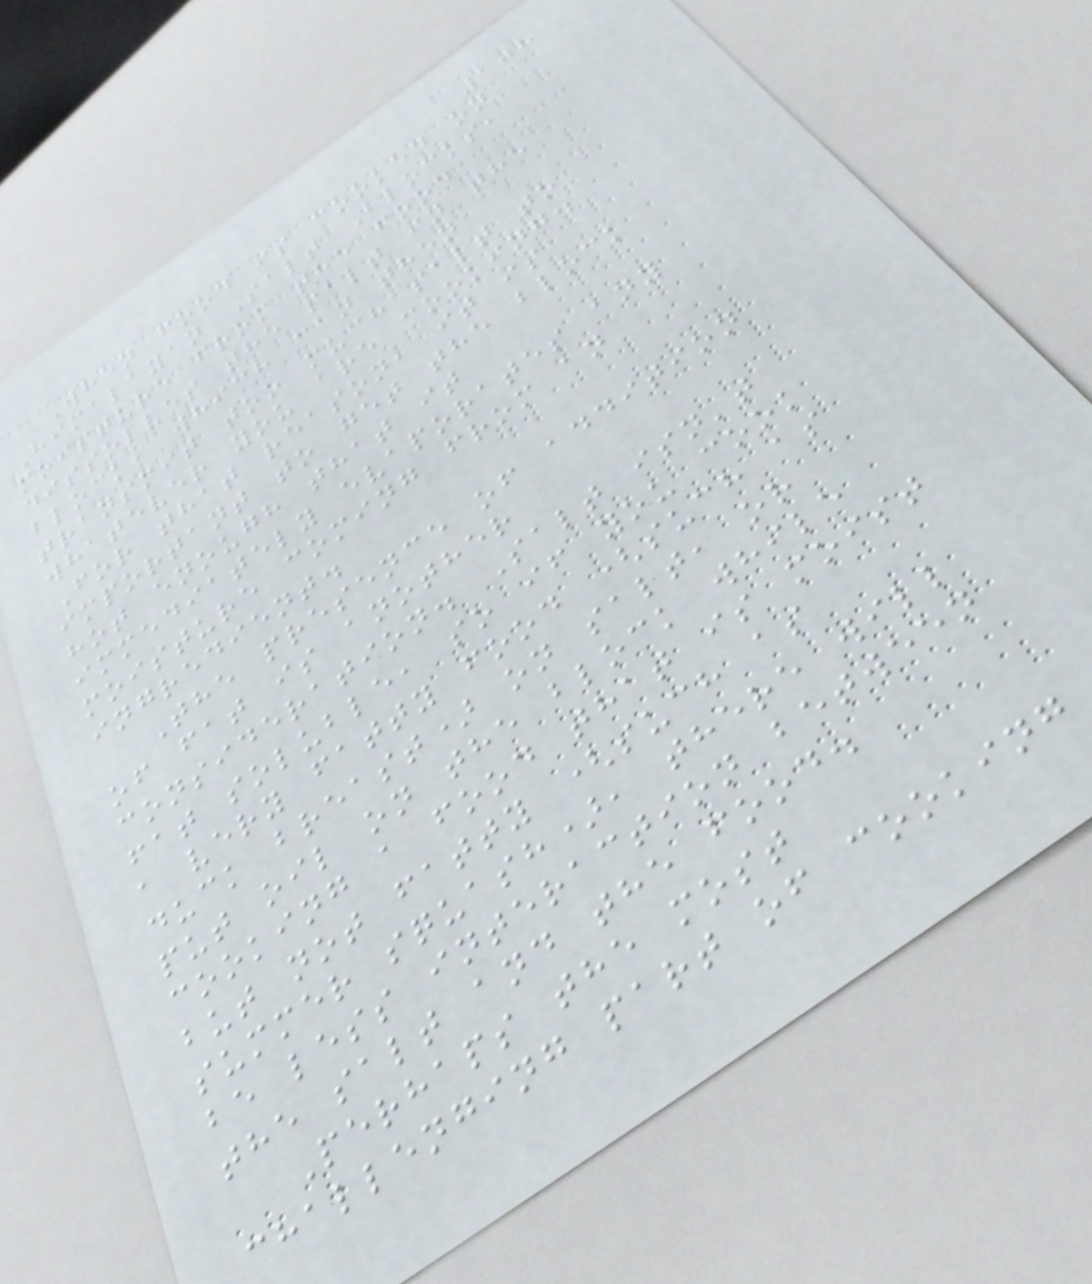108
When food is cooked on
Himalayan Salt Blocks,
moisture from the food
dissolves the salt in the
block, which can then
transmit too much salt to
whatever you are cooking.
For that reason, it is
important to get the block
hot enough that it
immediately evaporates any
moisture coming from an
ingredient.
The presence of addition
of fat is another
consideration. Salt isn't
fat soluble, so if you cook
a very fatty food (such as
duck breast) on salt, or
put oil on the block while
cooking a food that is moist
but not fatty (such as
summer squash), there will
be less interaction between
the salt and the food.
Perhaps the most
challenging part of cooking
